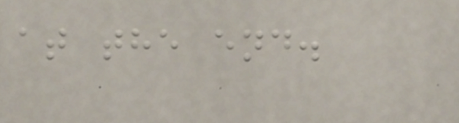at the end.
